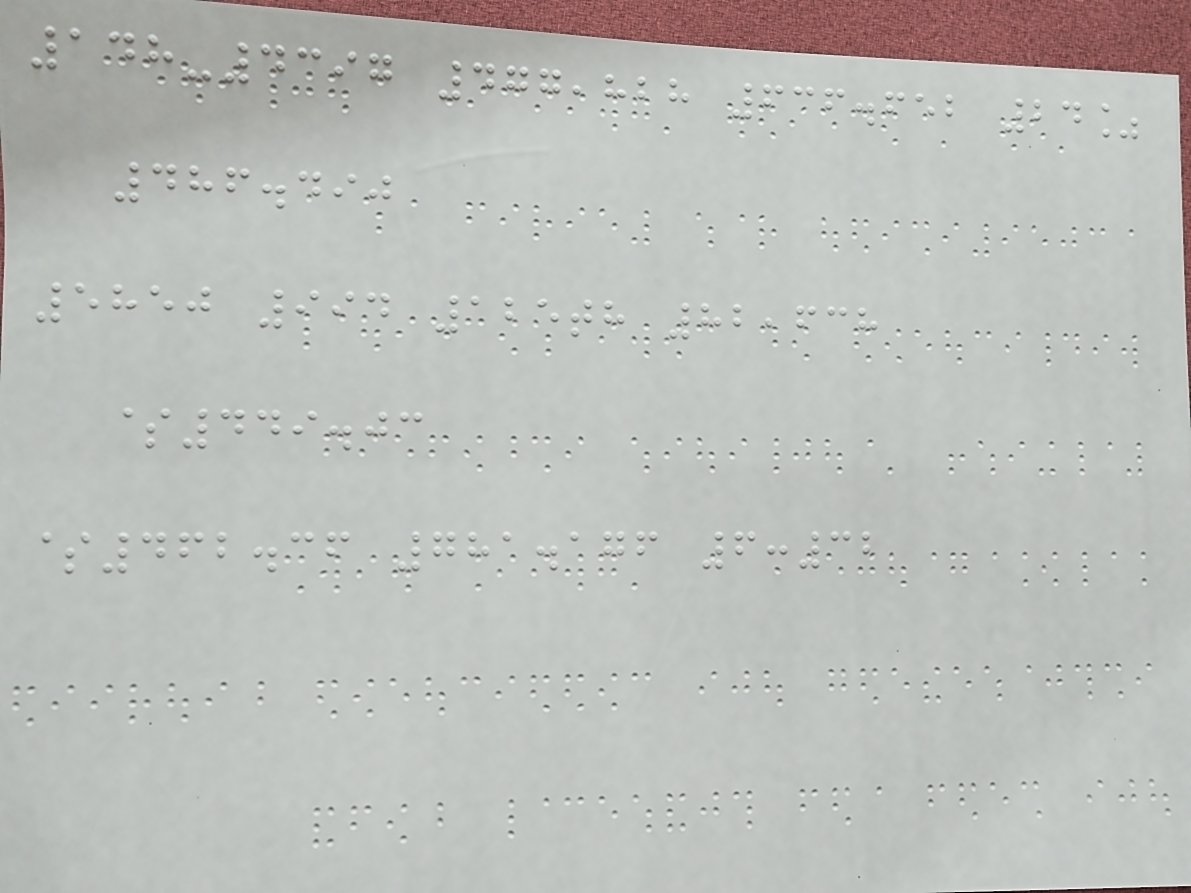148-4397 477,828 636.652 24%
486.490
5850 994 125th 82,638
$449.03
$462.36 781.176 6:32
